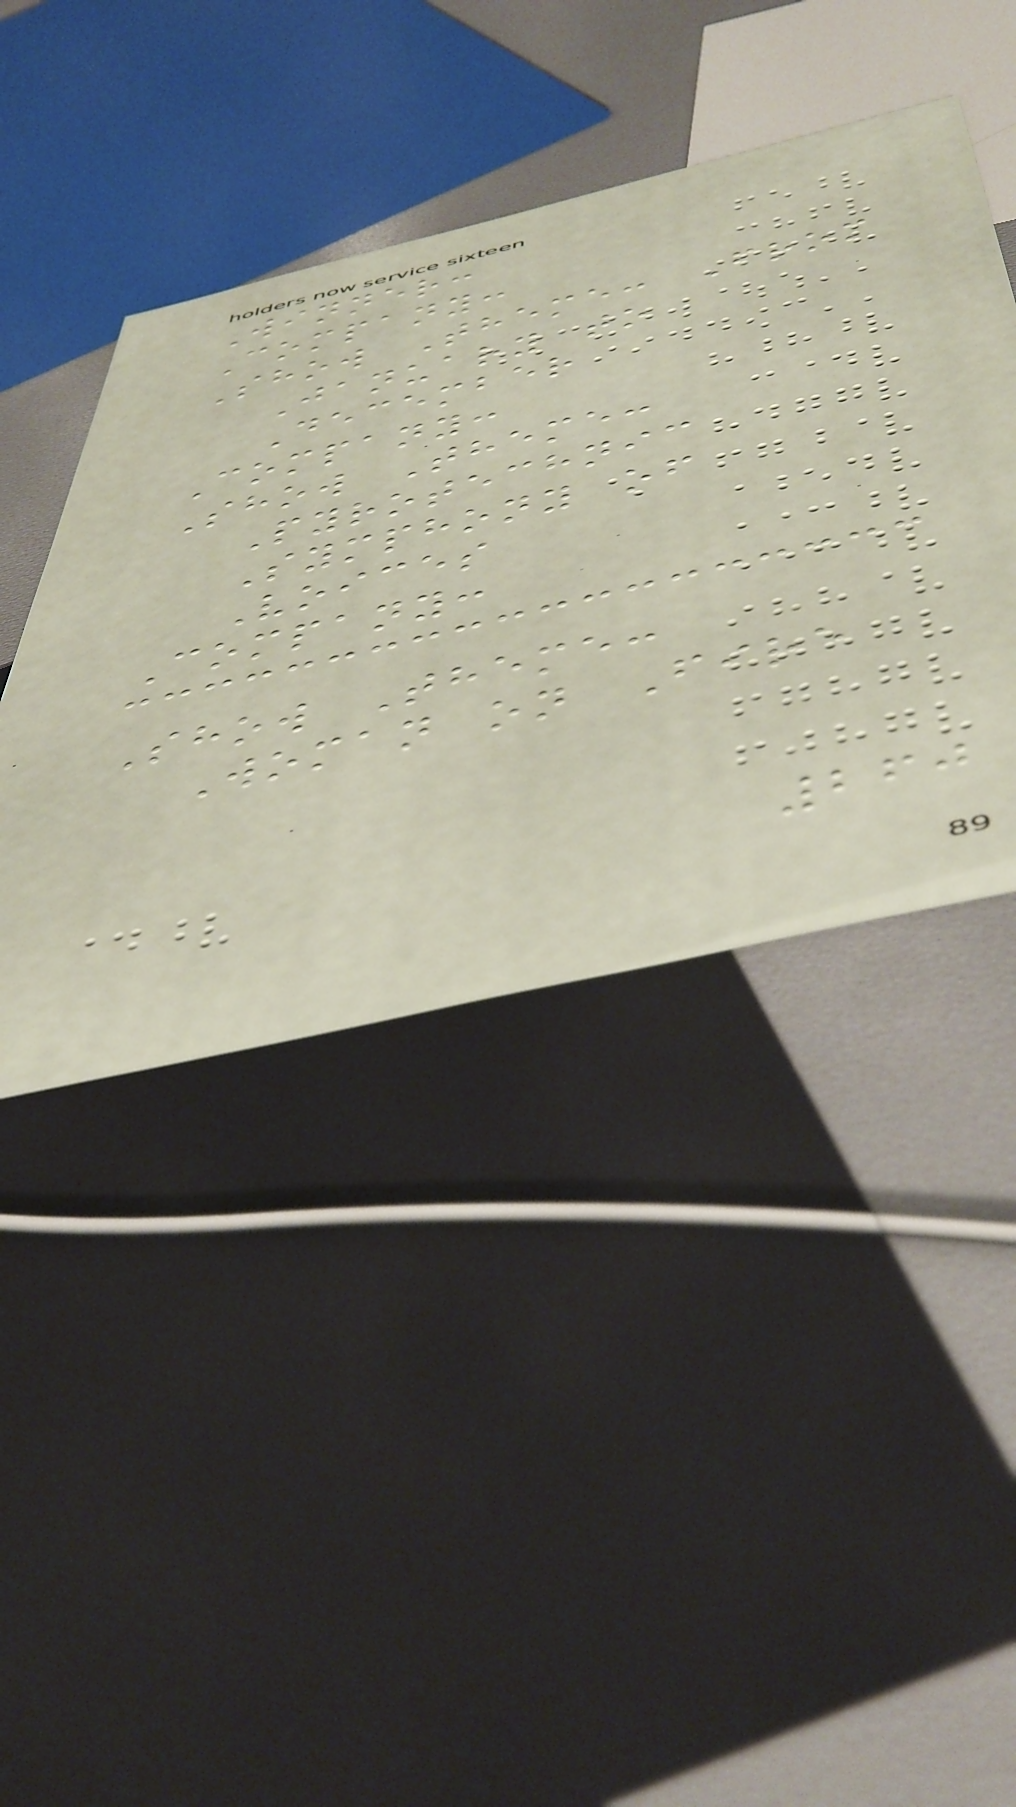Winner:
Company:
Show Theme: From
January to
December
Company:
Show Theme:
Pyrotechnic
Symphony of
Voices
Company:
Show Theme:
Woman on Fire
260
